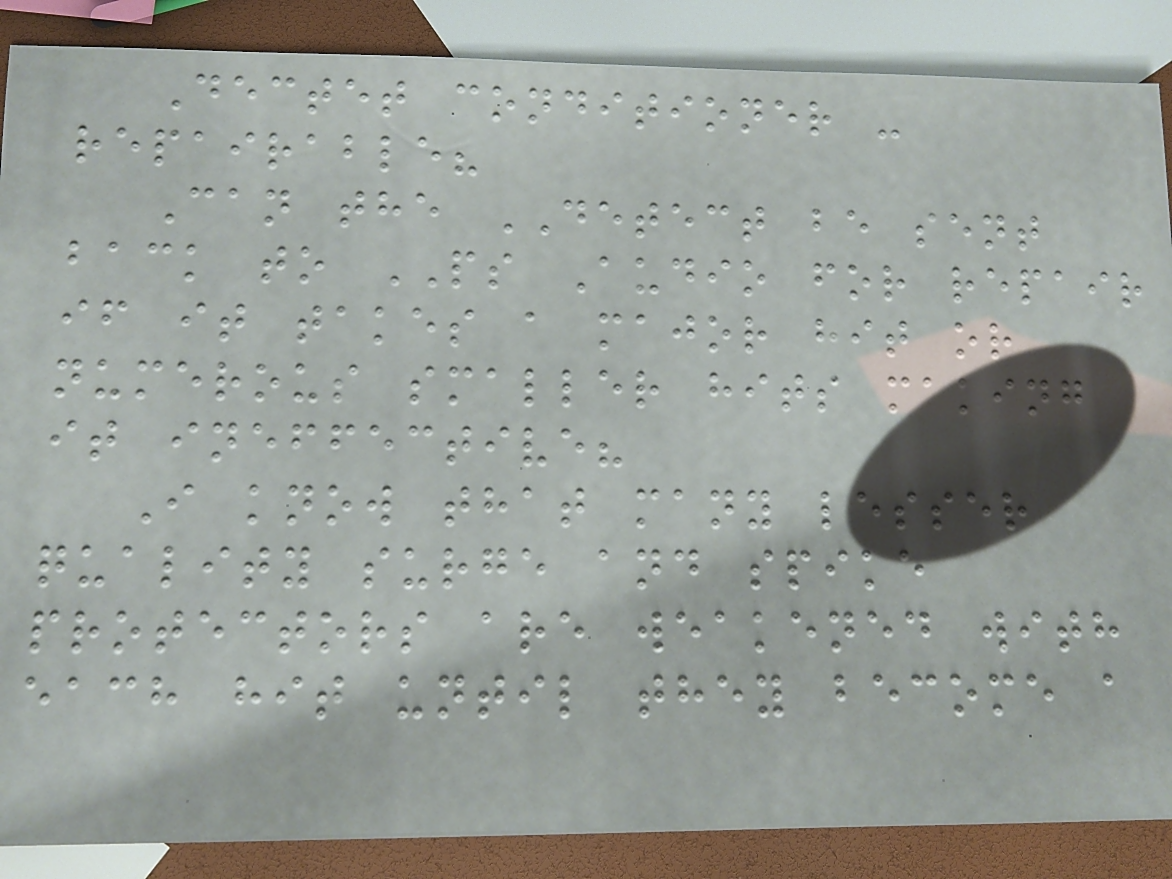Dectet conditioner -
repairable?
Can the DETECT be sent
back to PS Audio for repair
if it takes a major hit or
numerous smaller hits making
it ineffective?
I know that many lesser
quality surge and spike
protectors are weakened with
each hit until they become a
